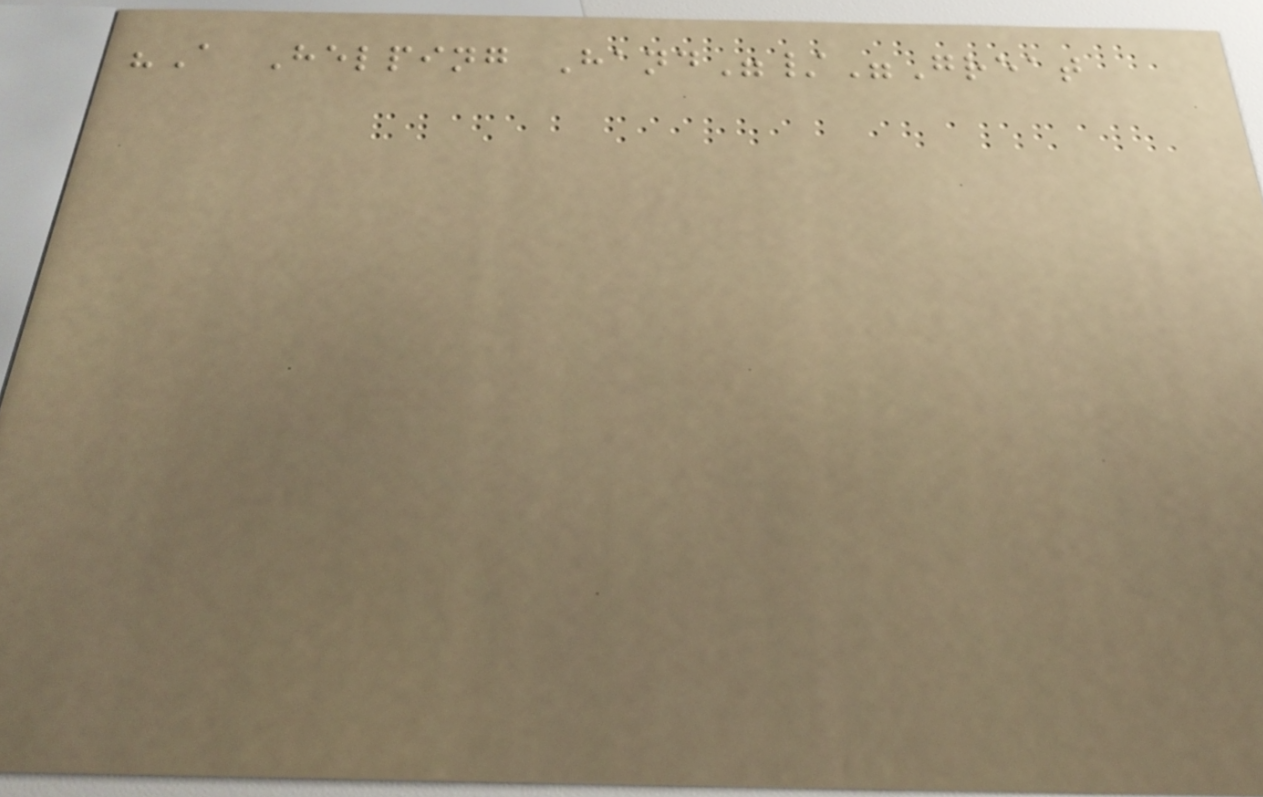"A Helping Hand"/"Great
